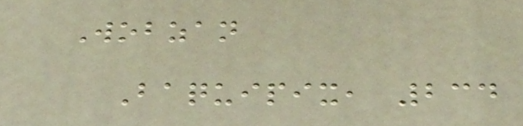Wobzan
Baquipix, 234
